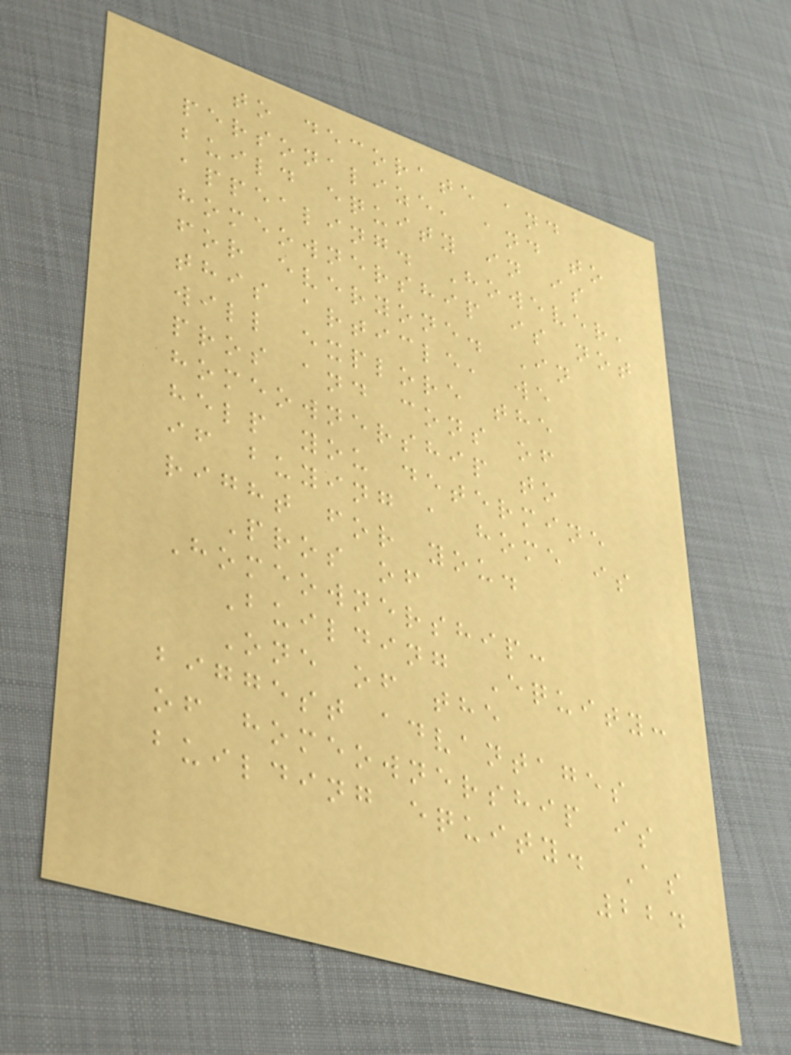to decorate and
personalize, and to
build equity in is
appealing. However,
homeownership is not
for everyone. In
this article, we
will explore the
pros and cons of
homeownership to
help you determine
if buying a home is
right for you.
Pros of
Homeownership:
Building Equity:
One of the
biggest advantages
of homeownership is
building equity. As
224
